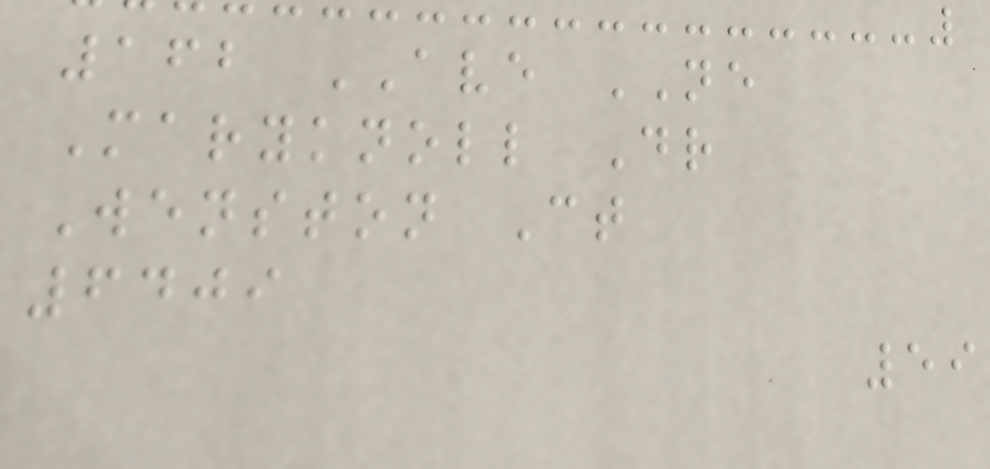162 AVE NE
Maryknoll Dr
Wenston Ct
6409
59
